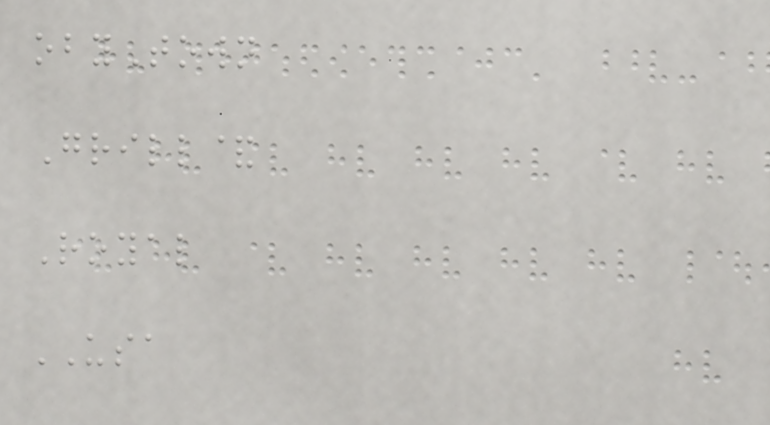obyTown
Grill&
Royal
USA
